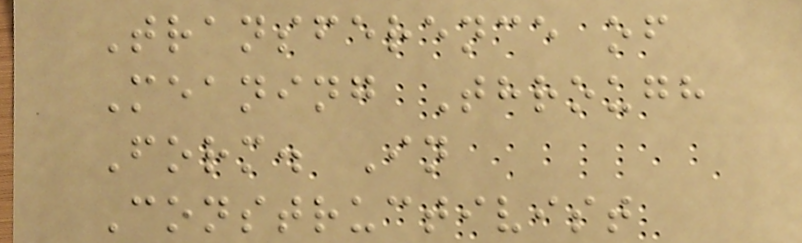Transference of
Meaning Through
Form. In
Constructivist
